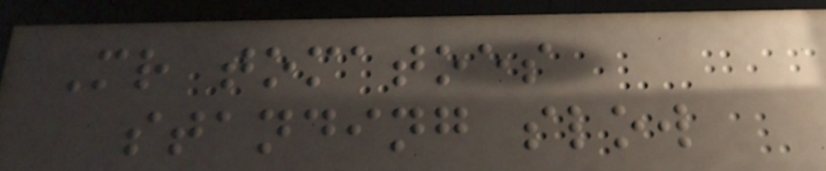Mr tomatoes
standing slow
